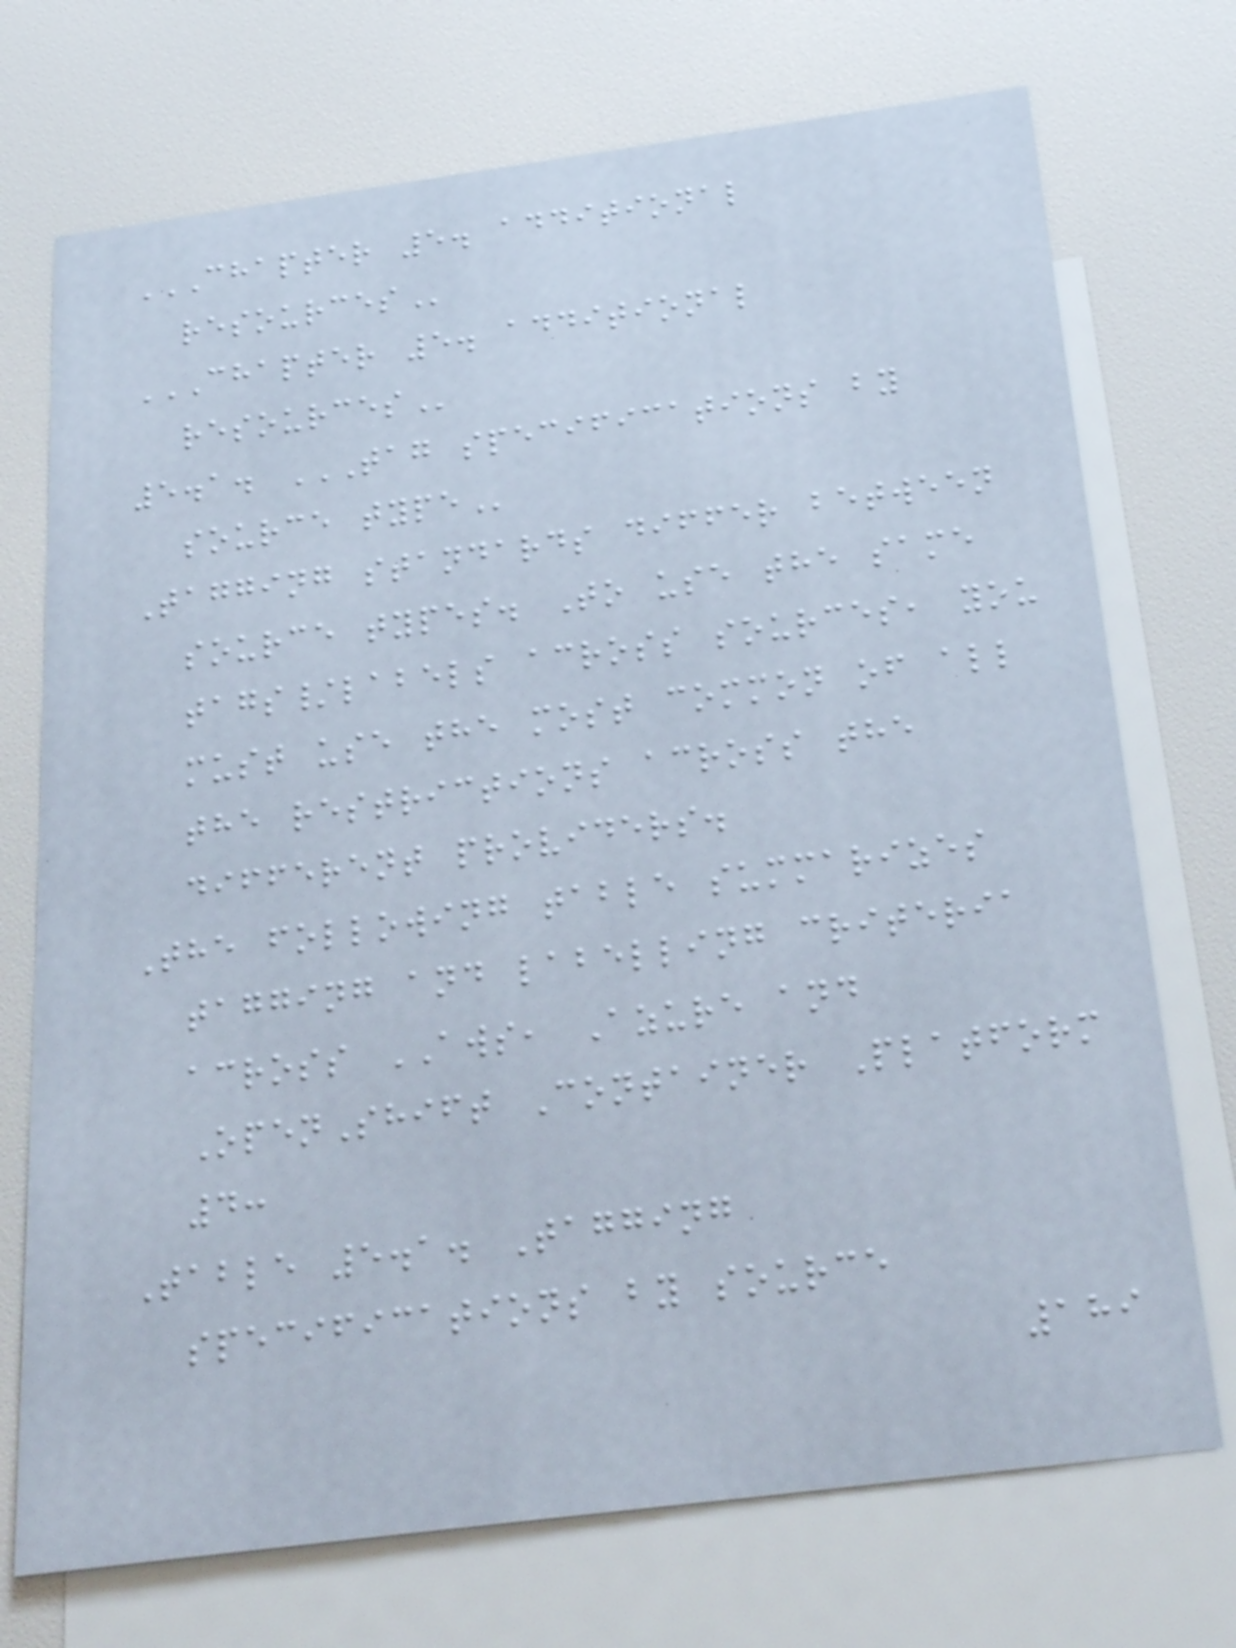CHAPTER 5. ADDITIONAL
RESOURCES
CHAPTER 5. ADDITIONAL
RESOURCES
5.1. TAG SPECIFICATIONS BY
SOURCE TYPE
Tagging standards differ between
source types. To use the same
tags/labels across sources, you
must use the most common of all
the restrictions across the
different providers.
The following table summarizes
tagging and labelling criteria
across AWS, Azure and
OpenShift Container Platform
4:
Table 5.1. Tagging
specifications by source
189
